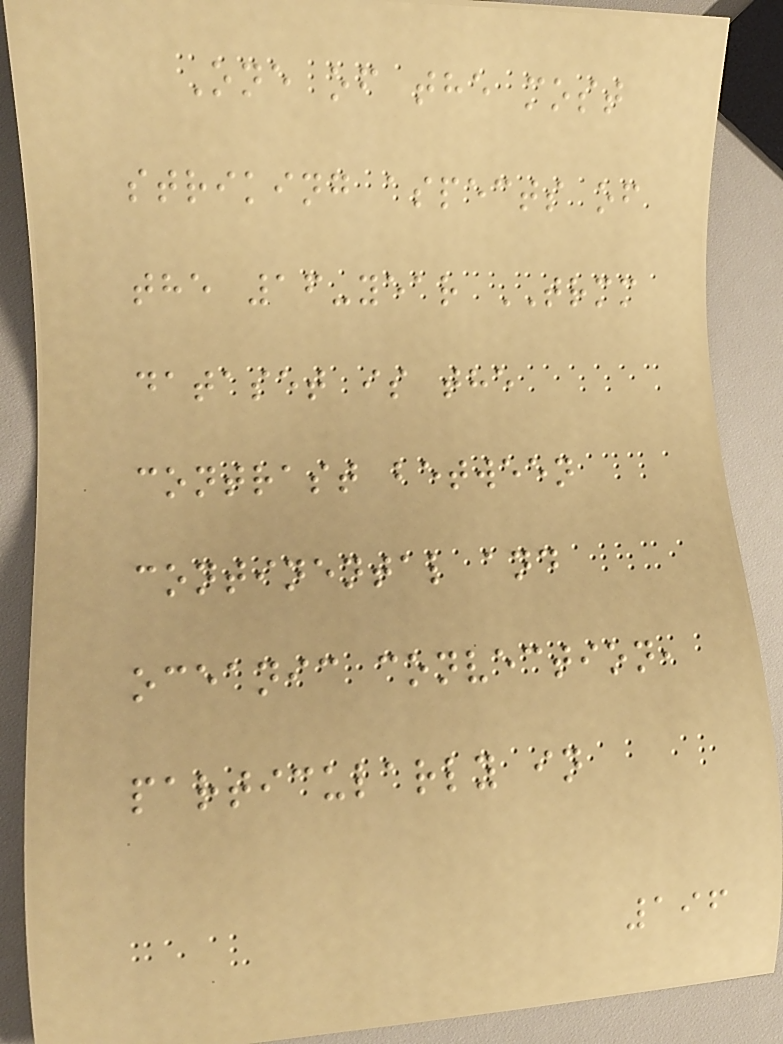One of the most
striking aspects of
the 16-year TRMM
dataset is the
contrast between
continental and
oceanic convection,
particularly in
196
